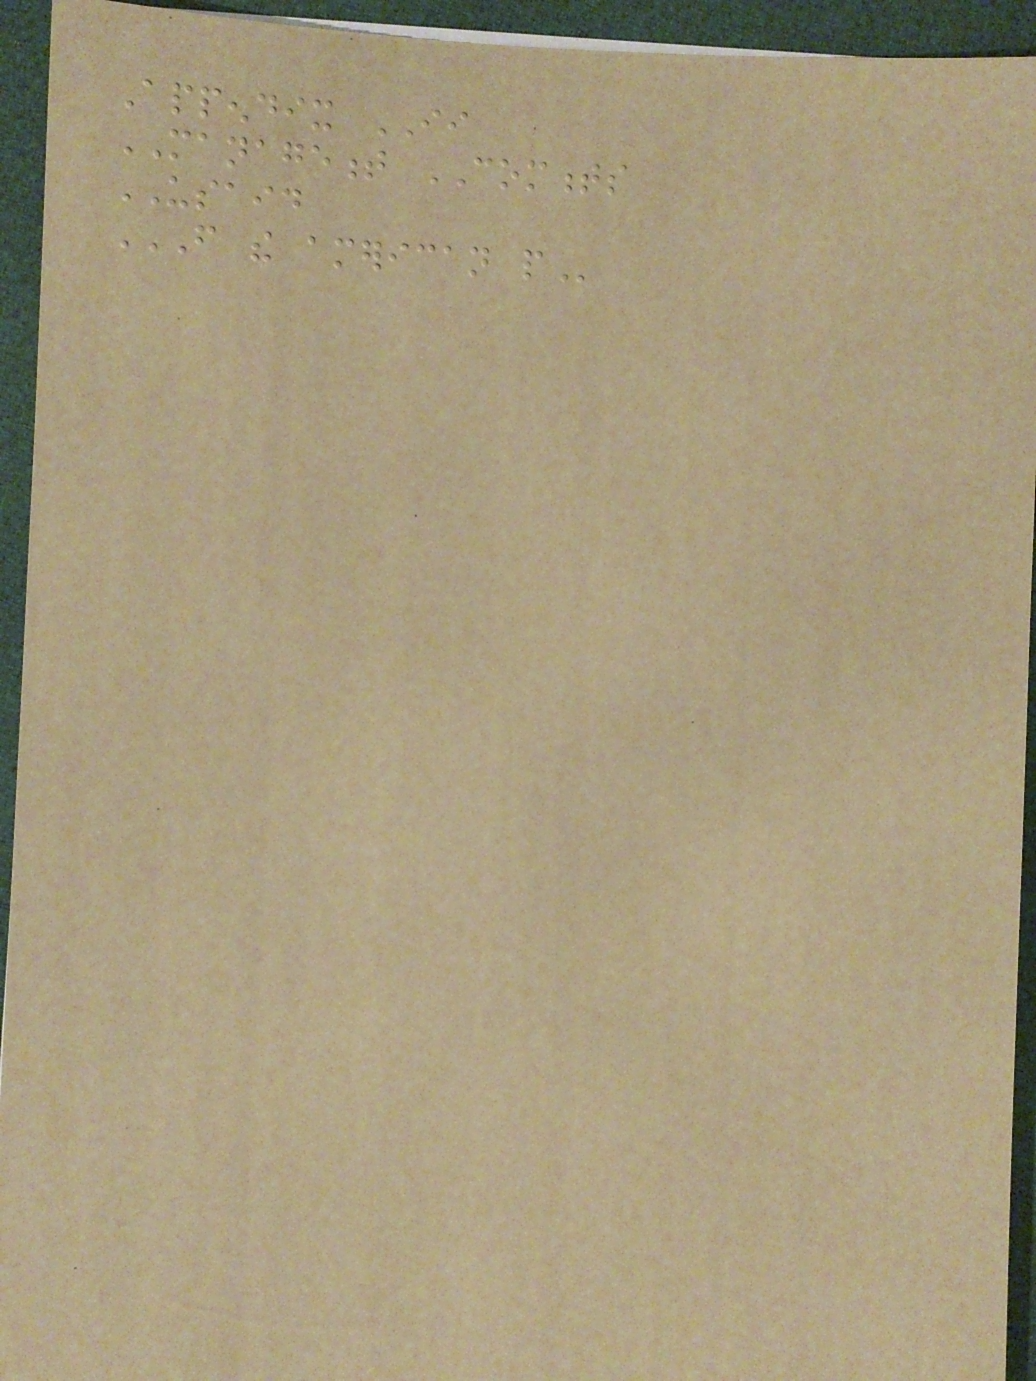Appendix II
MANAGEMENT COMMENTS
USAID
FROM THE AMERICAN PEOPLE
